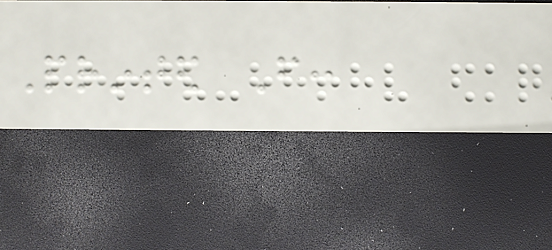Printed From:
